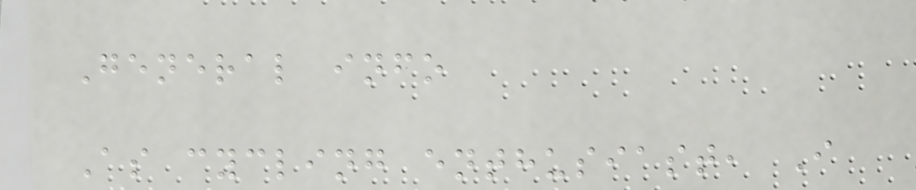General info
As cycling enthusiast, I
